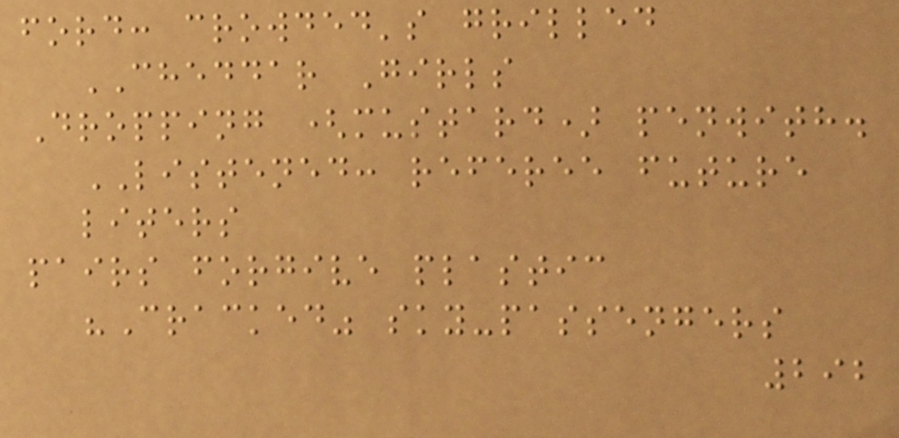ford: crowded's grilled
CHEDDAR Girls
Dropping (mustard) penwith.
LISTENED: referee future
liters
pairs forgive plastic
"Cracked" sky-passengers
292
